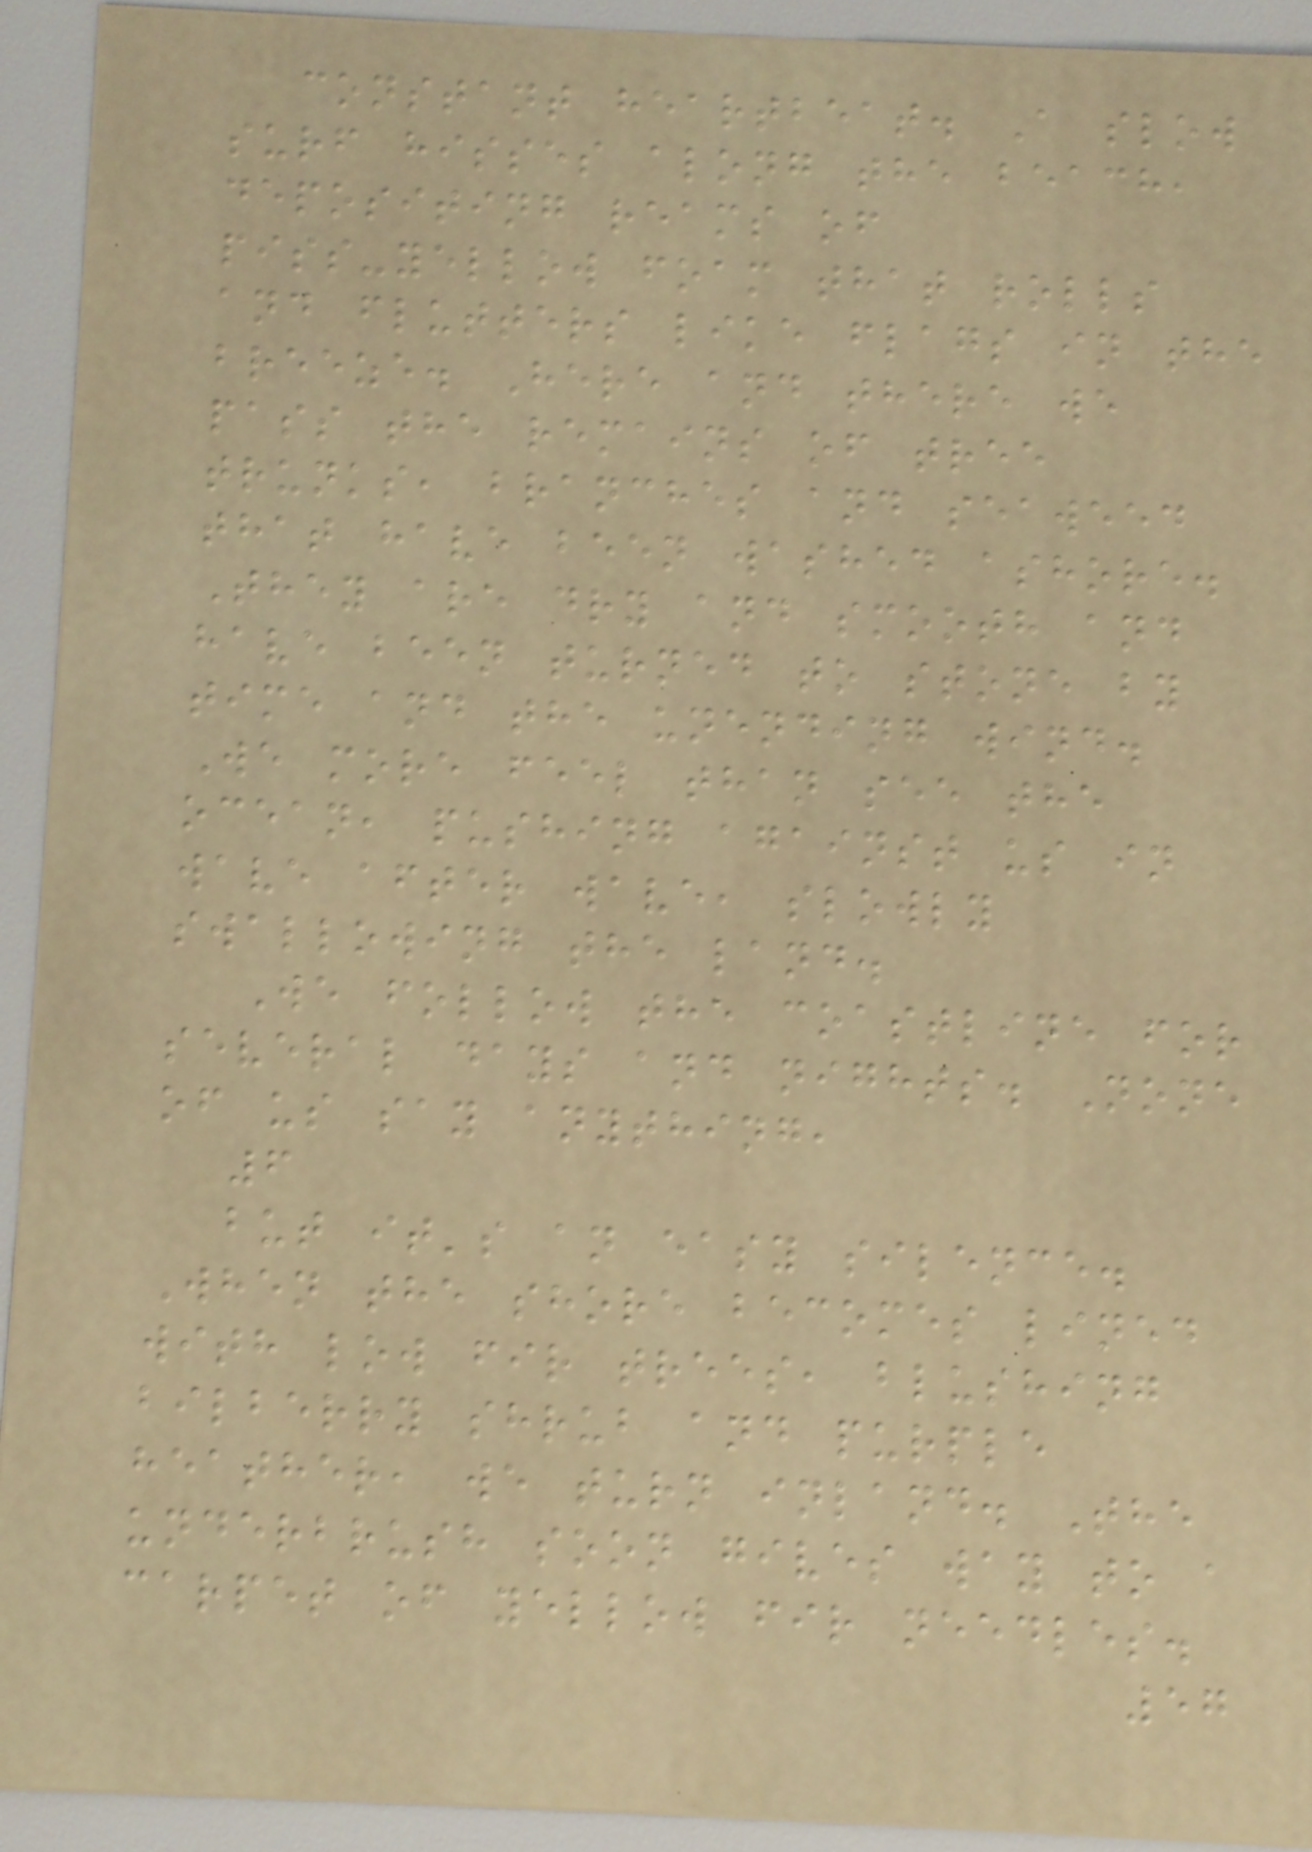constant heartbeat. A slow
surf hisses along the beach,
depositing reams of
piss-yellow foam that rolls
and flutters like flags in the
breeze. Here and there we
pass the remains of tree
trunks, branches and seaweed
that have been washed ashore.
They are dry and smooth and
have been turned to stone by
time and the unending wind.
We more feel than see the
ocean, pushing against us in
wave after wave, slowly
swallowing the land.
We follow the coastline for
several days and nights. None
of us say anything,
6
but it's an easy silence.
When the shore becomes lined
with low fir trees, blushing
bilberry shrub and purple
heather, we turn inland. The
underbrush soon gives way to a
carpet of yellow fir needles.
57
